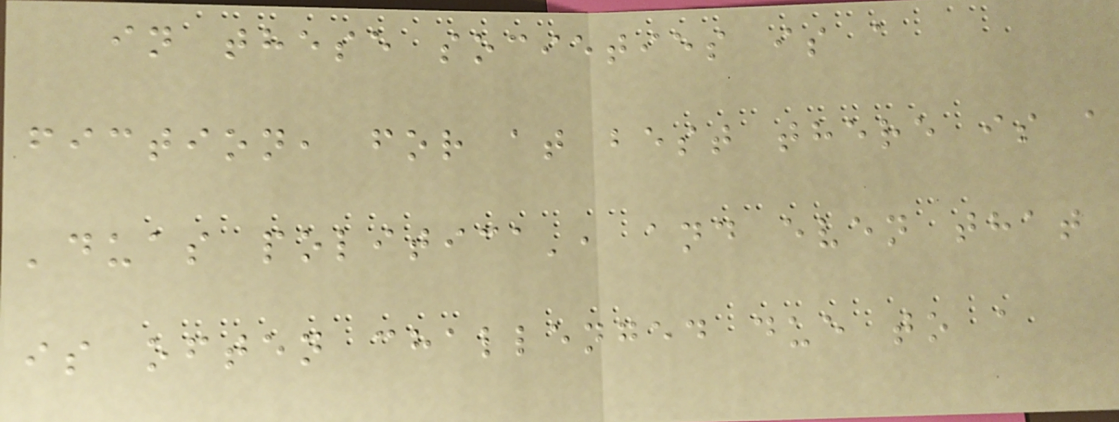in these societies is a
fiction, for at best there is a
'duas politica', and even that
is often challenged due to a
